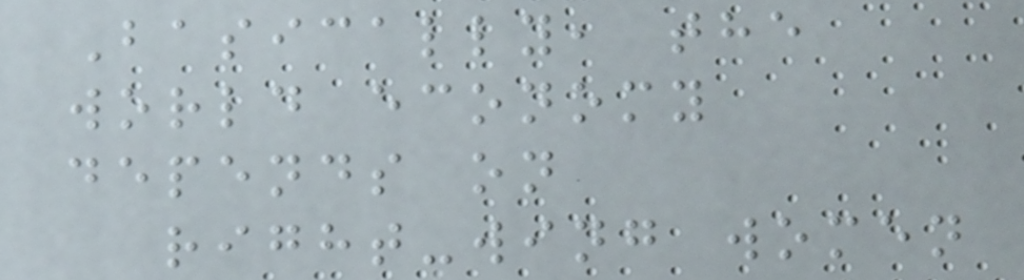Basically, the
world economy
depends on
right-wing women
